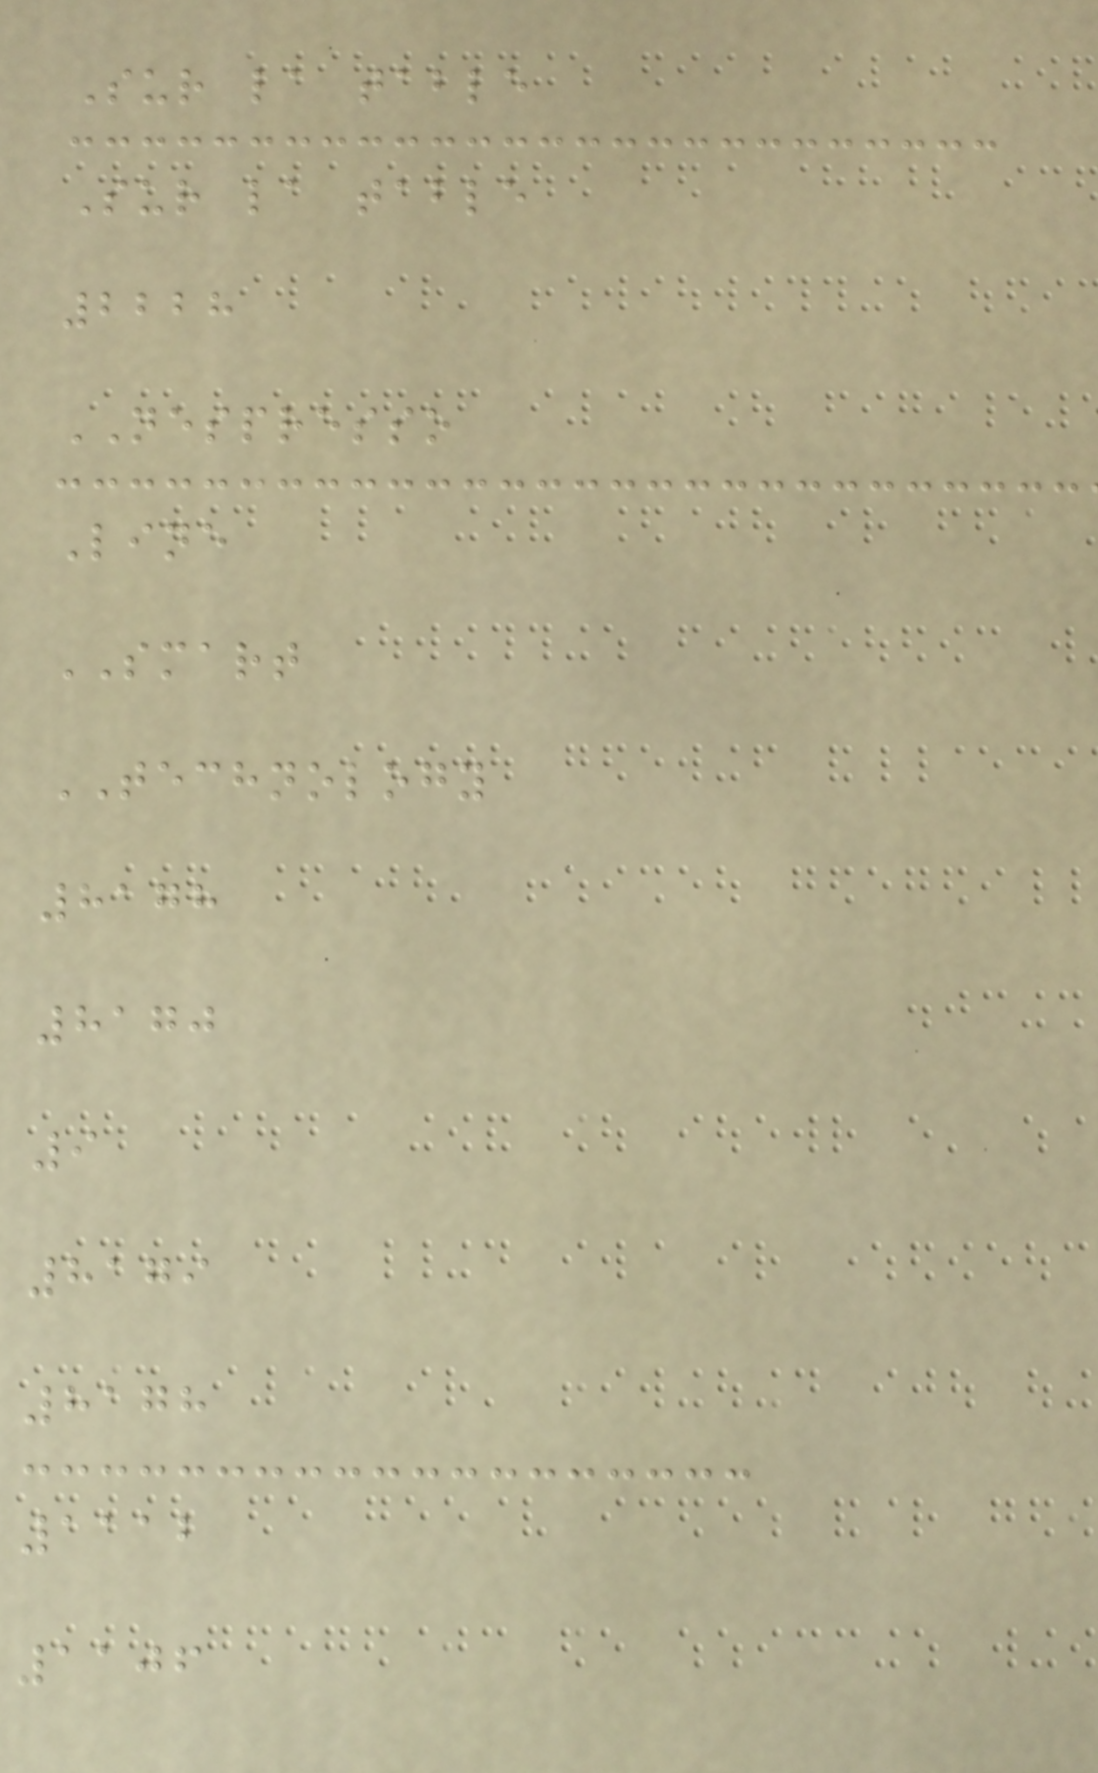Sur la table
Sur la table
2228
NESPRESSO
Line
SMART
TECHNOLOGY
8178
8170
9
8179
8178
1112
1106
